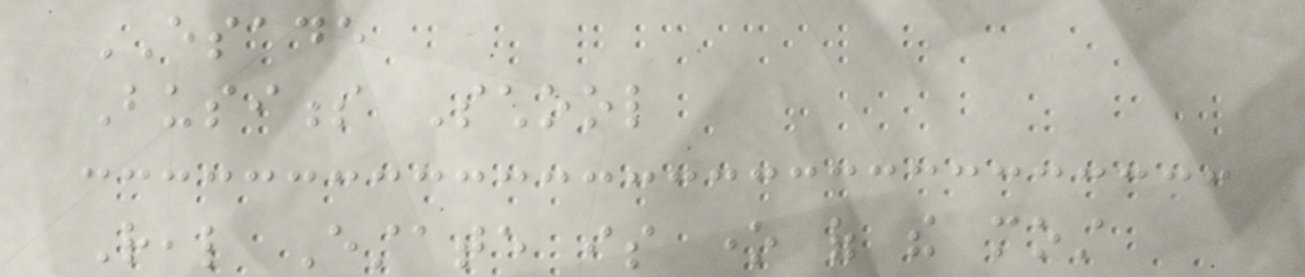ESADE
Business School
Real Estate is one of the most
